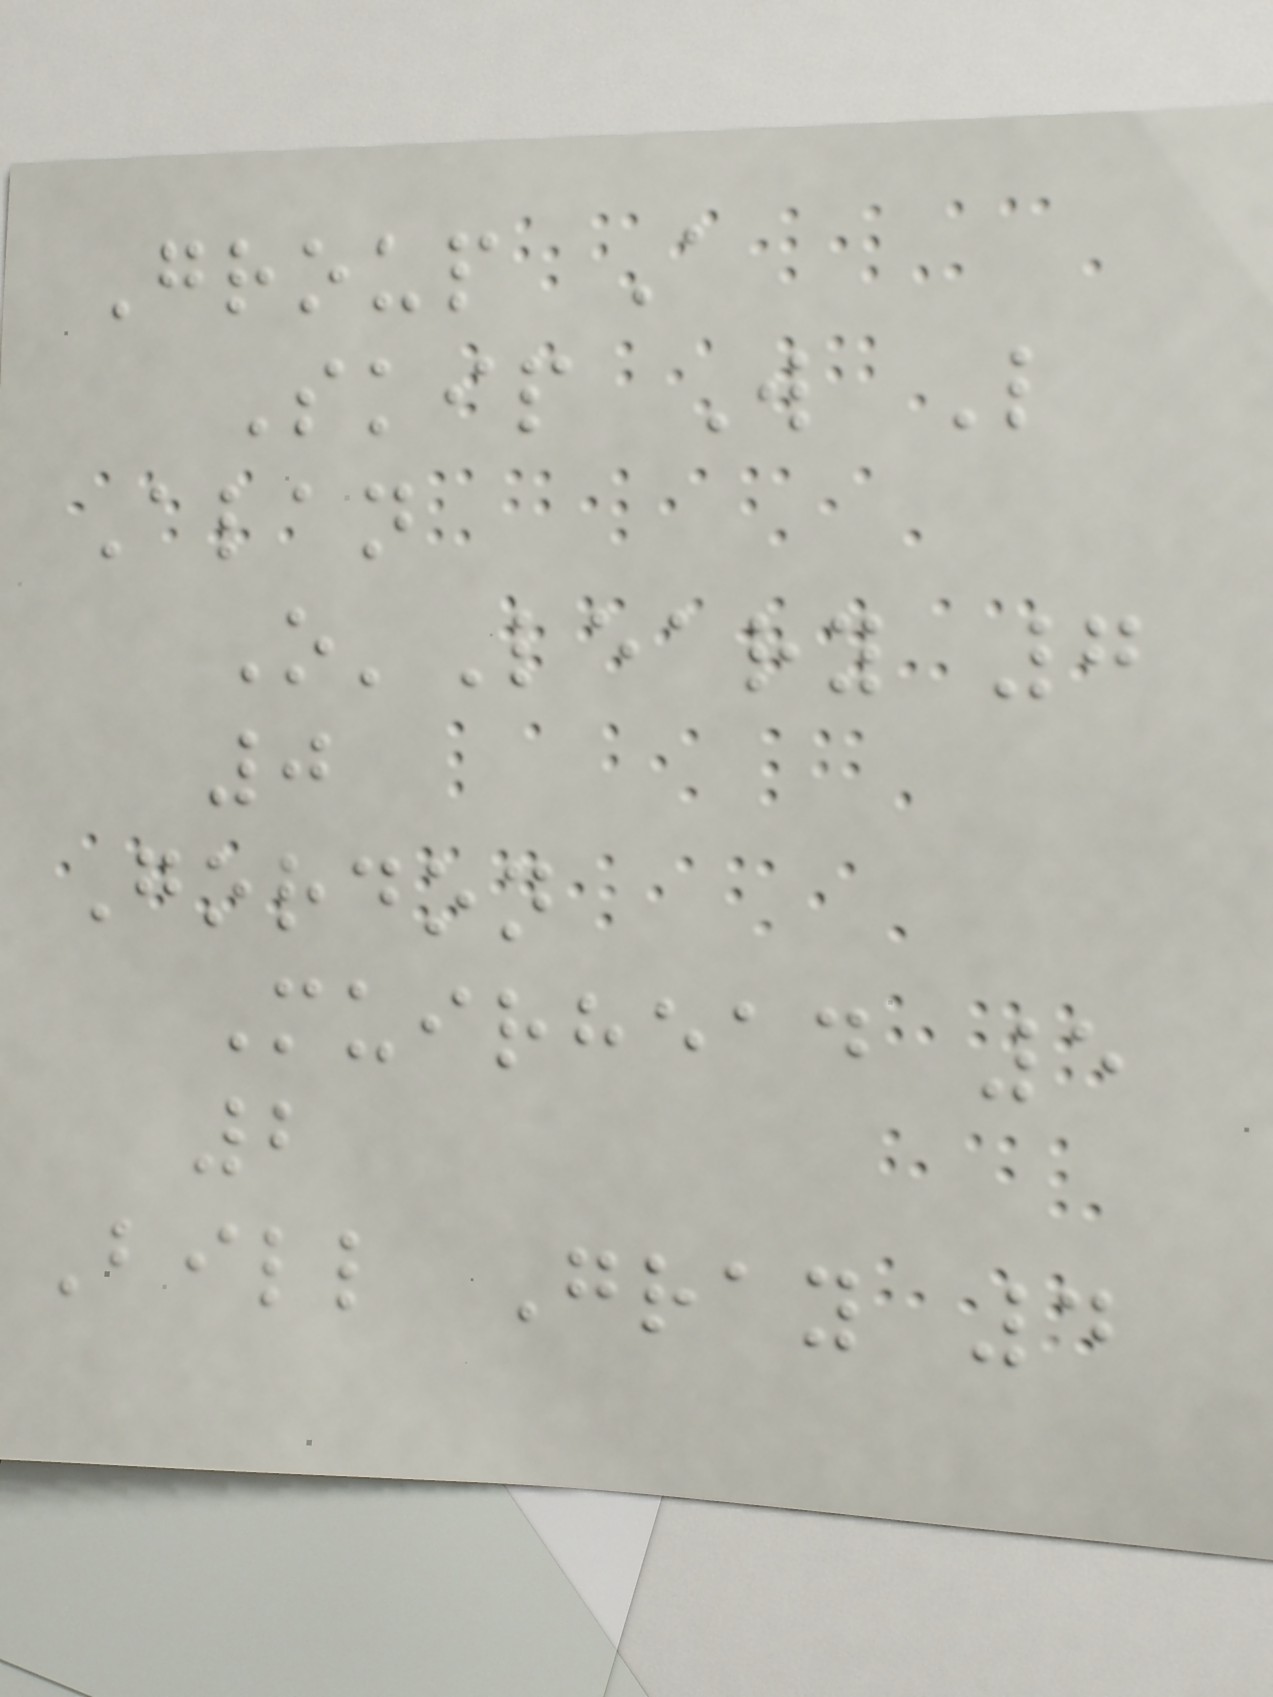Group A
Skip W L
Alan
O'Leary 7
0
Gordon
Muirhead 5
2
Bill Gray 4
